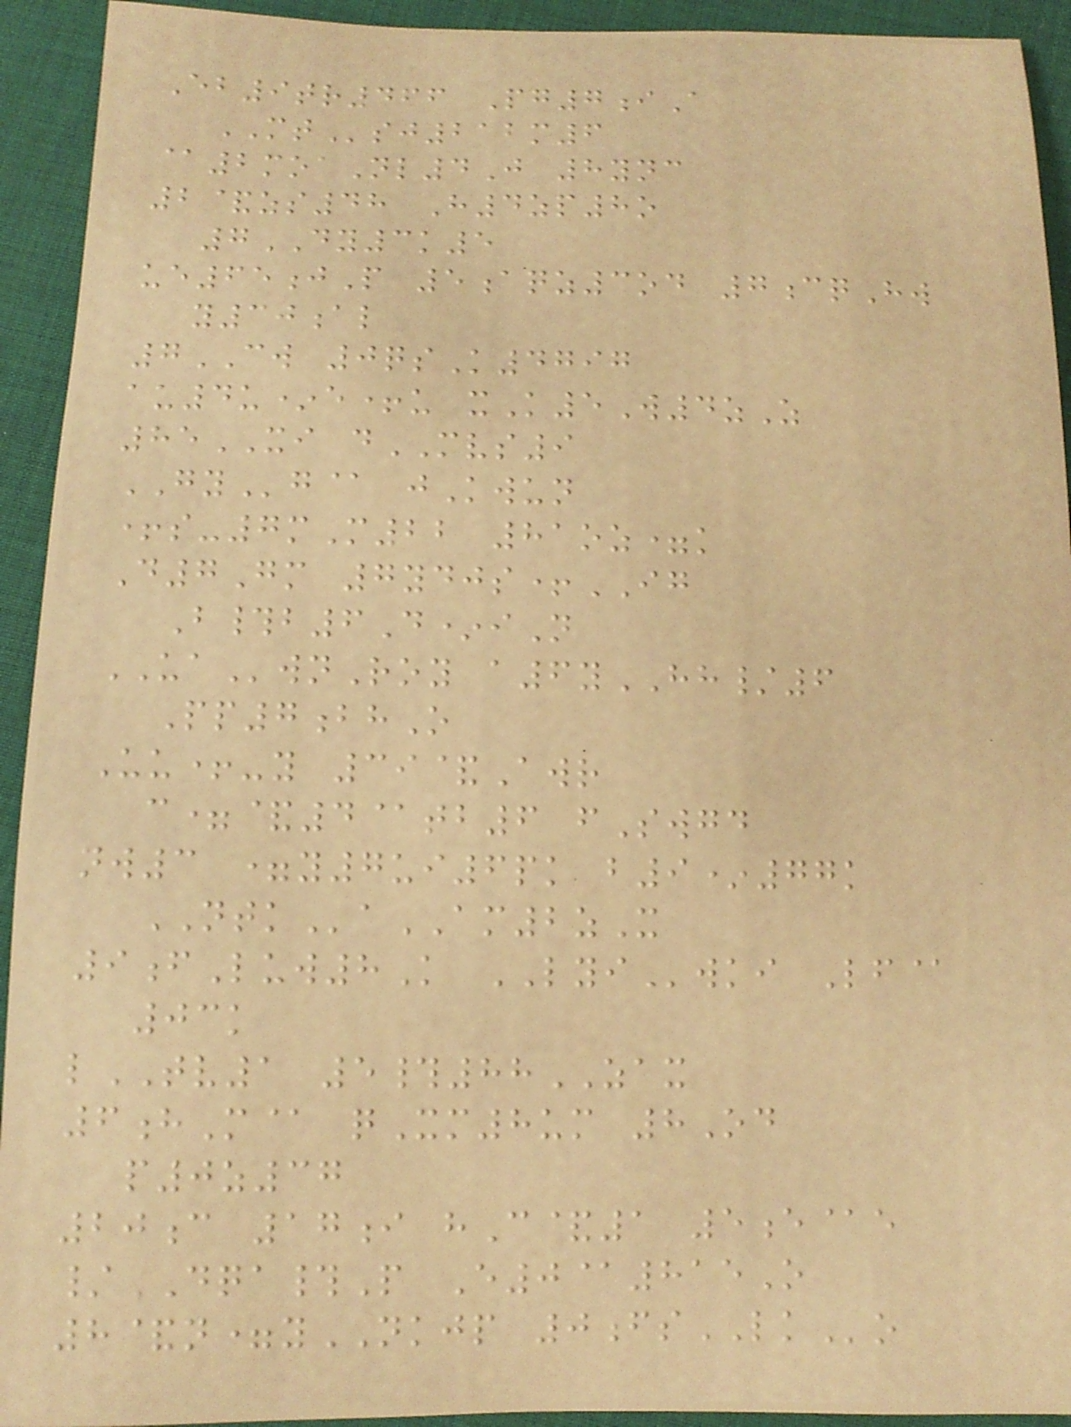Eb9tr466 Pg7iA
MTsj212m6
@2moaNl4J 8ync
2&zs48 H4zp8o
7DY3k5
ue65jP 5aqz3od 7cqHw
y30al
7CW 0qsK4797
au4u*e+u xK5W4zZ
85XI dMVS9
GYg@ jKwun
+s-7mM22 81oz=k
D7Gm 7ydjs+IG
B#b6D*iN
UAwnRoy a6yHH/6
Pp7bhO
Uu+-y 39&Awr
c=&4@tb6 fSwgd
nw3 =y7ui6pk b9*77k
NTKaAM2zX
9fLuw8K LYIwki Lf@
03k
lTV1 5#88ZAX
6hM@ qXm8um 8Od
p0z37
20c 17i hC&1 5e@e
/DQA#P E0@815O
8&n=yNKJP 0fsLKo
